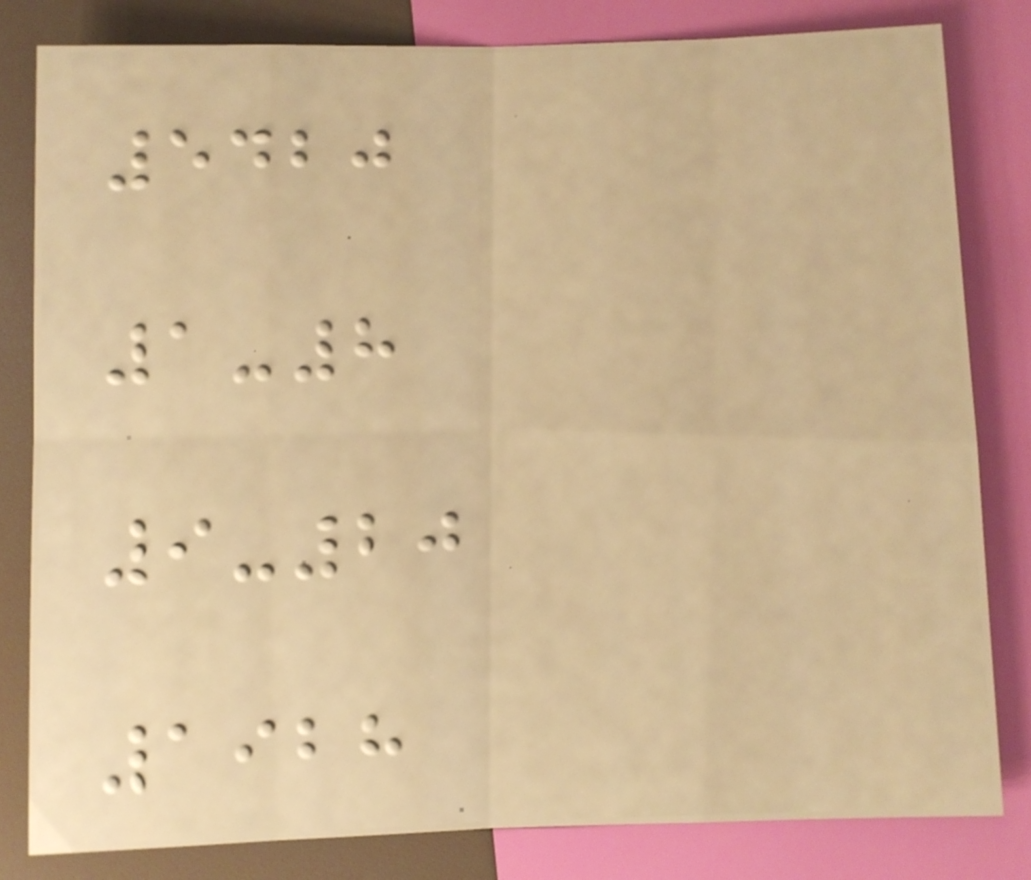5420
1-8
9-20
1928
